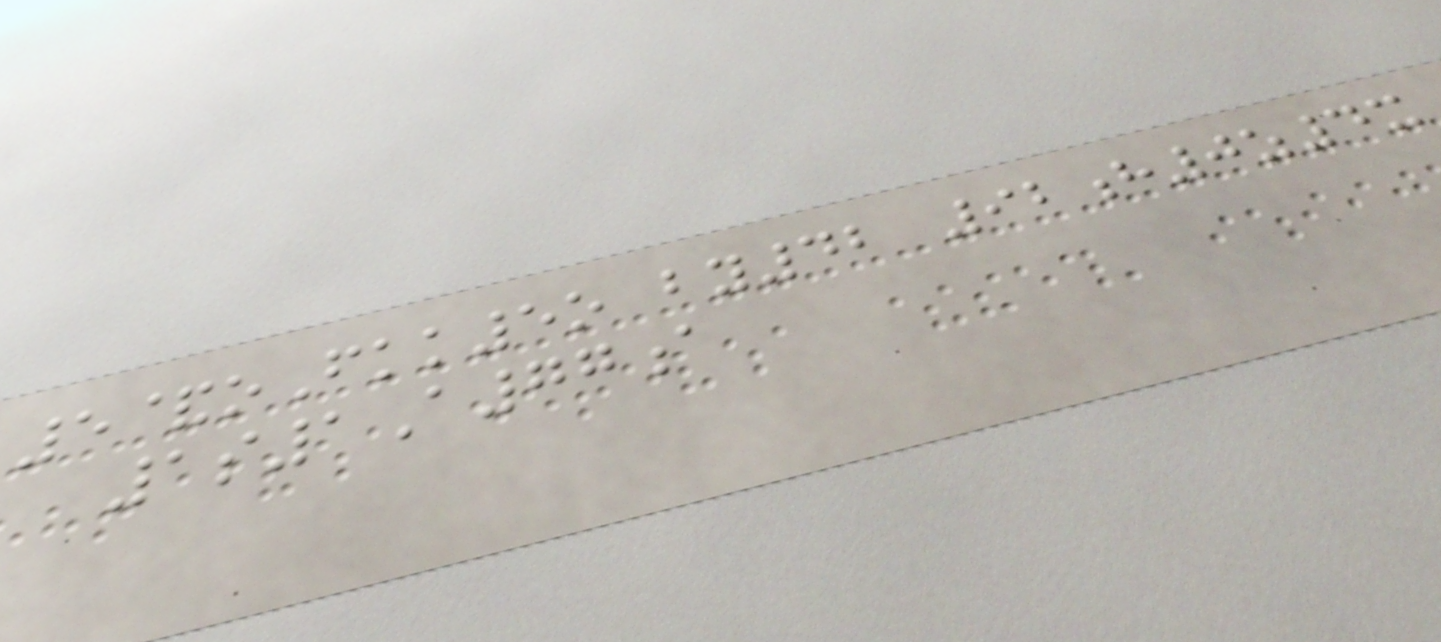5&oFkk5o by42 92h0z4x
1s1A77a
